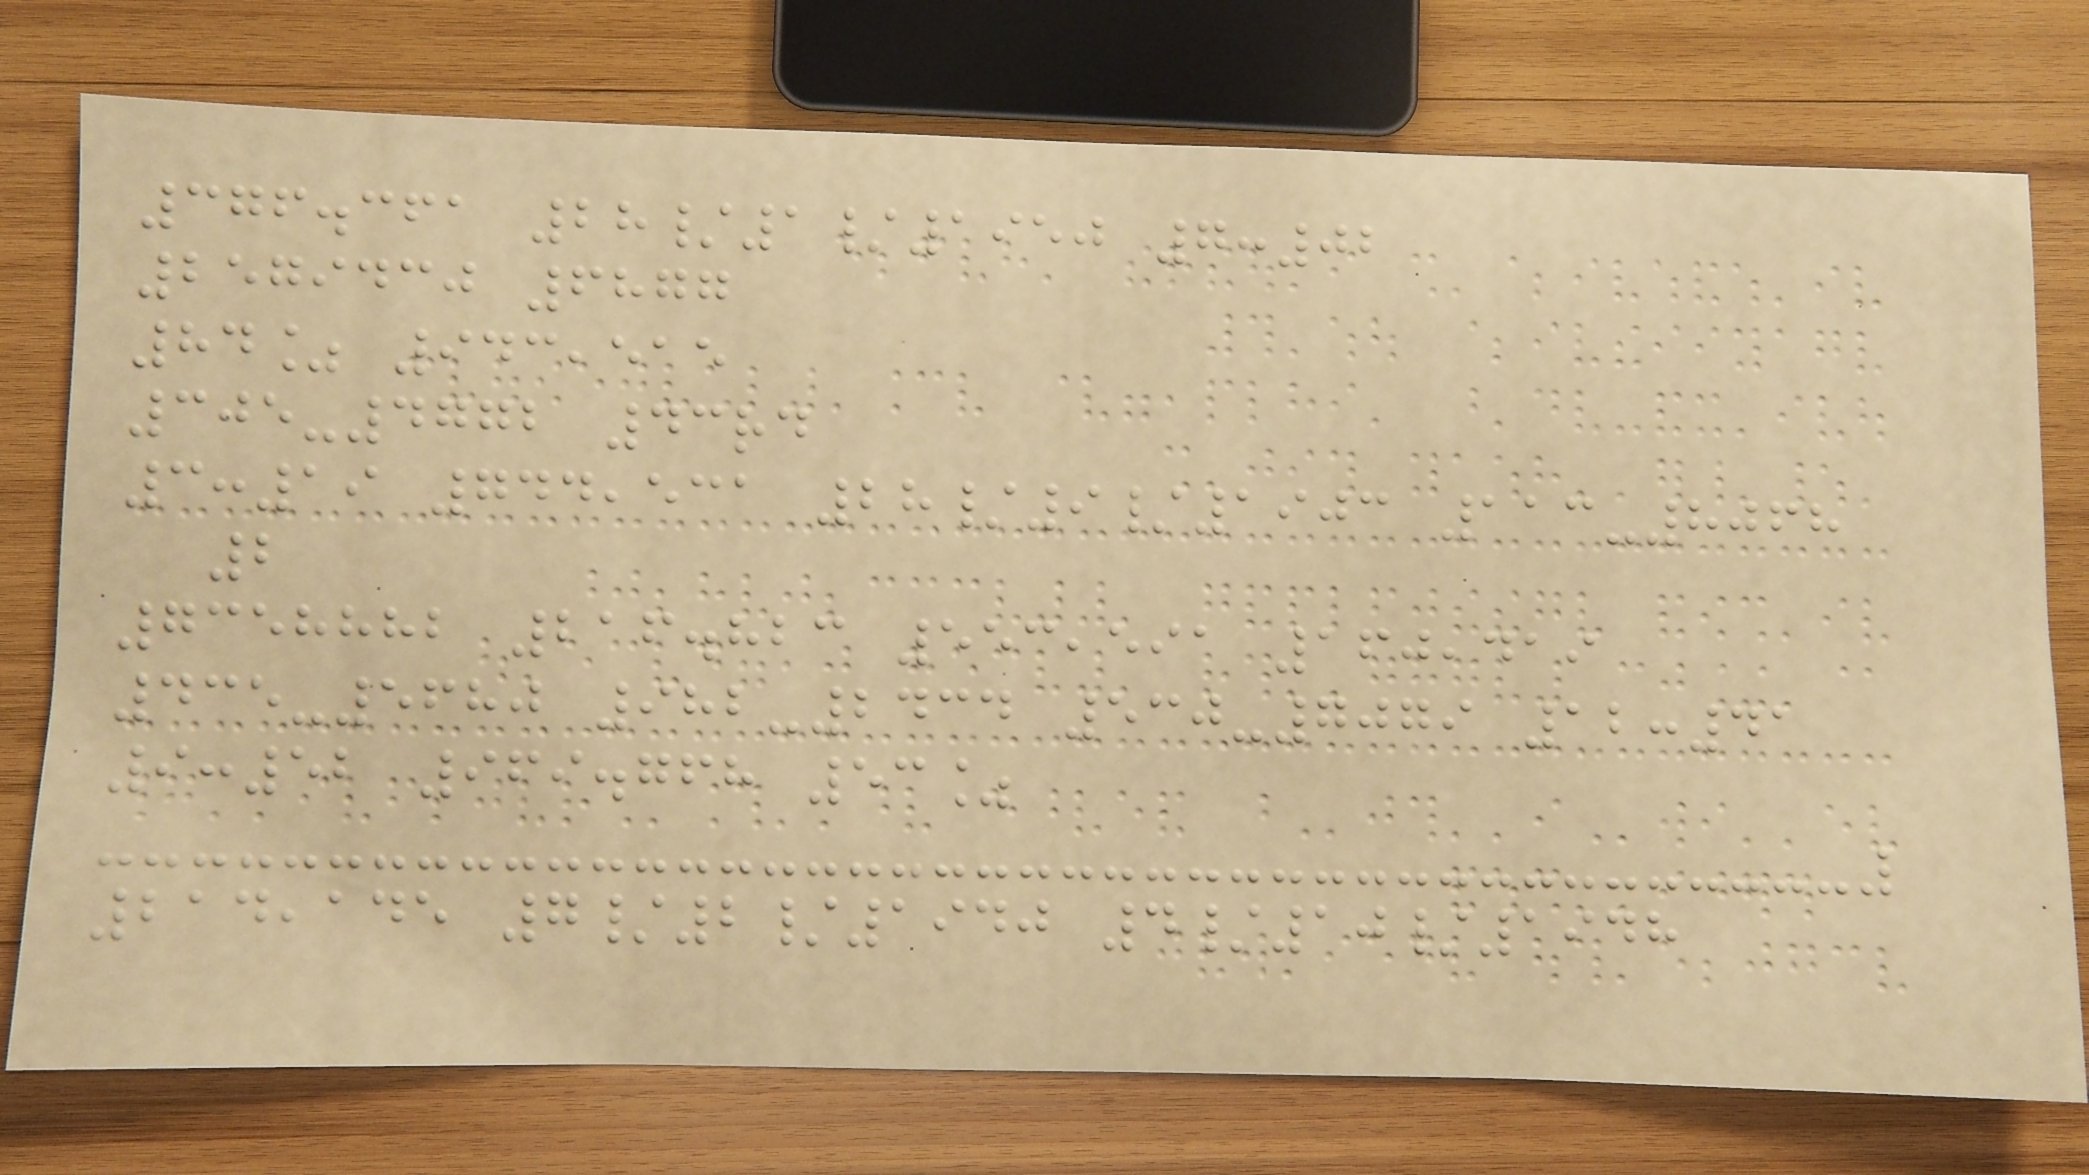376.361 28/1/1950 7:02
2579430 6877
84% 943,515
305-4772 43rd
3:19 744,531 28/9/1903 113-8068
2
7358882 216.823 553,591 160,419
435-5680 982-2434 530-7079 12:41
9:52 969.768 53%
214,145 7/2/1940 4/10/1948
